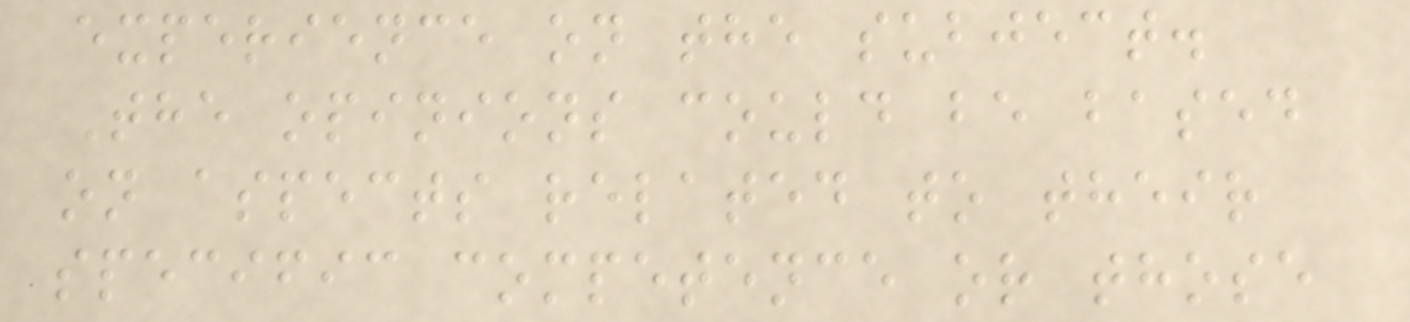experience on the subject.
The opinions could be based
on aspects related to their
specific competence or those
